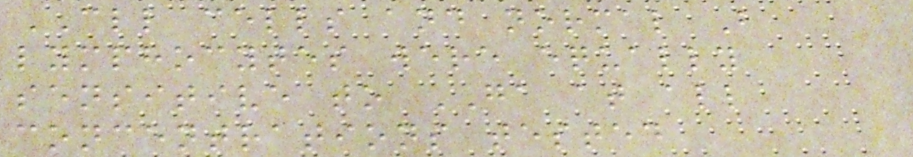CLL cells and normal B
lymphocytes were equally
sensitive to GA at all
concentrations tested
